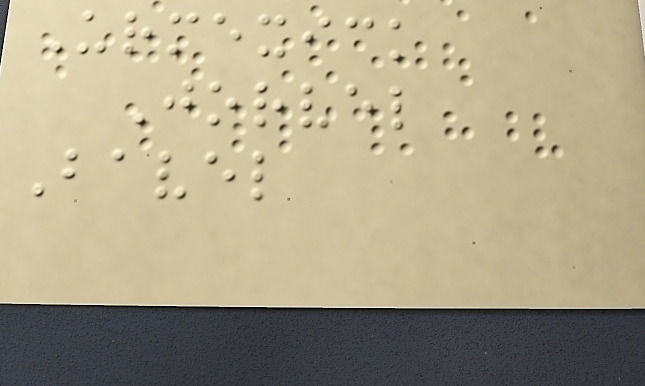Urmexick
Jorvel
Bavel
